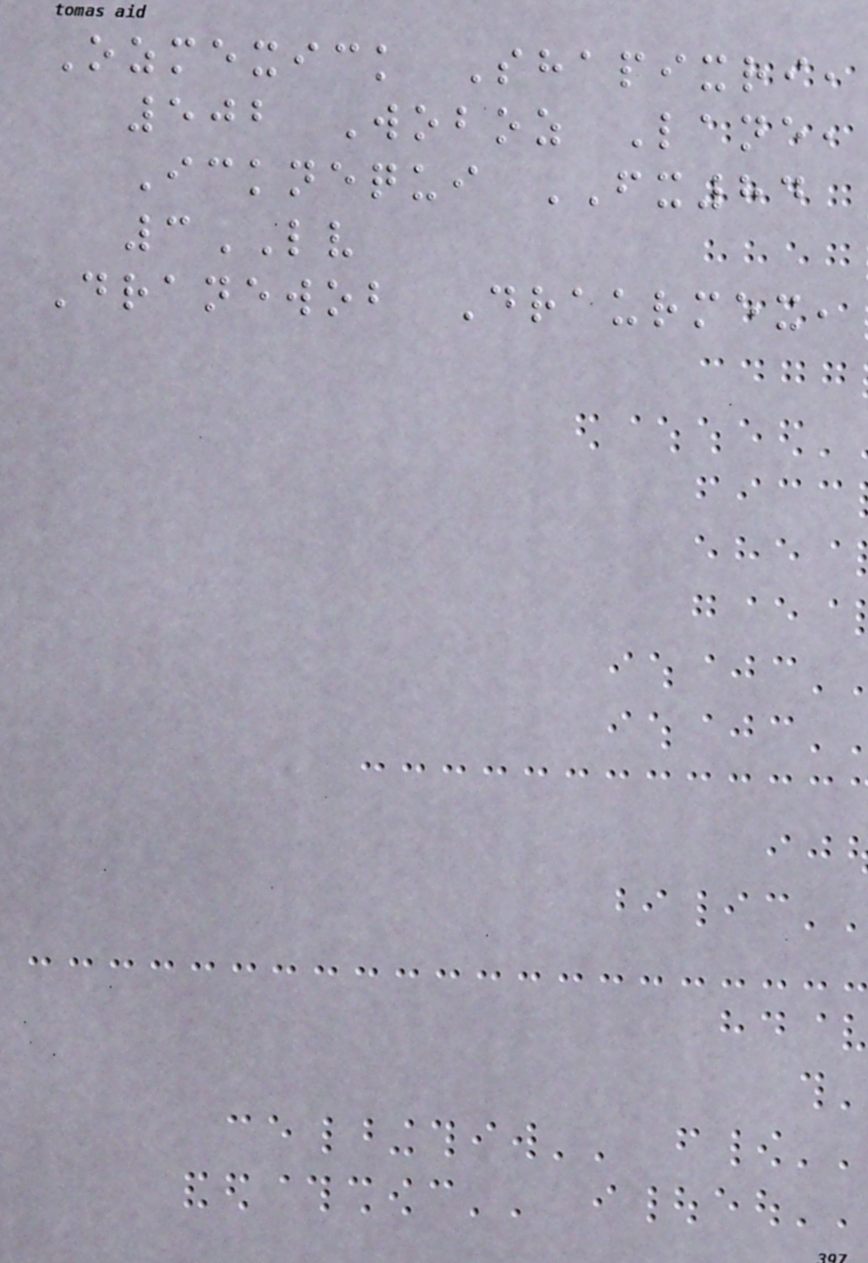Ozmexick Shapixri,
502 Woboz Lane,
Icknequi FX84
3LV
Dranewob Draurmex,
